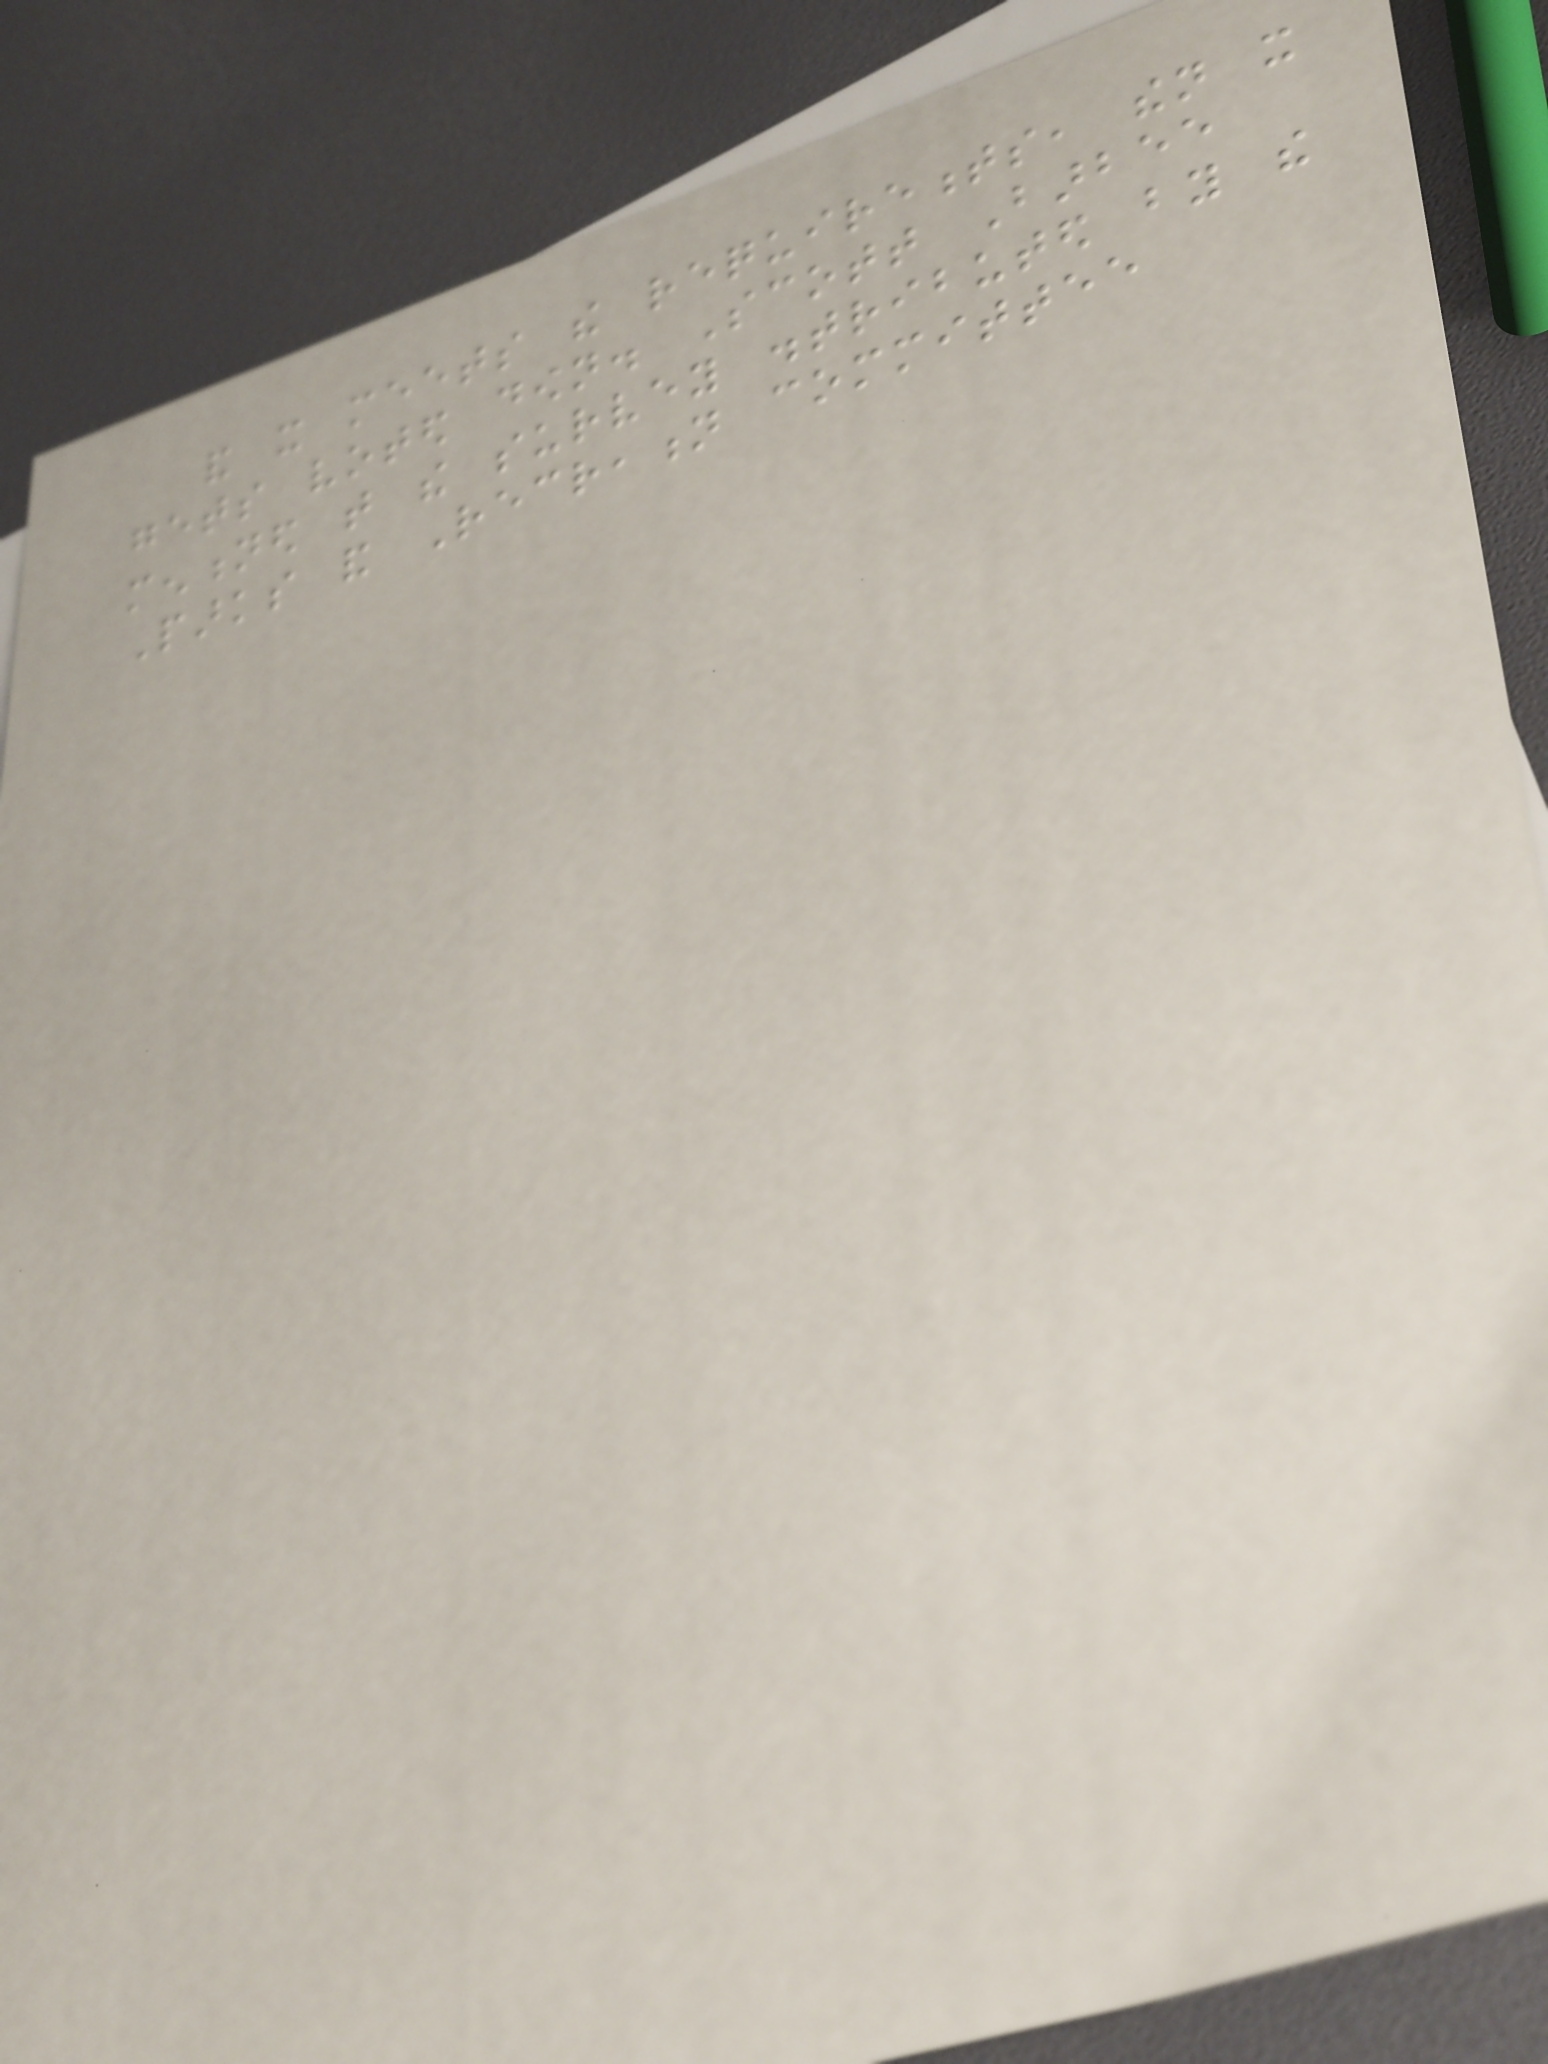and it meets the requirements, then it
gets voted down. Scott Barbee
mentioned that the survey distributed by the
Parks and Recreation committee
